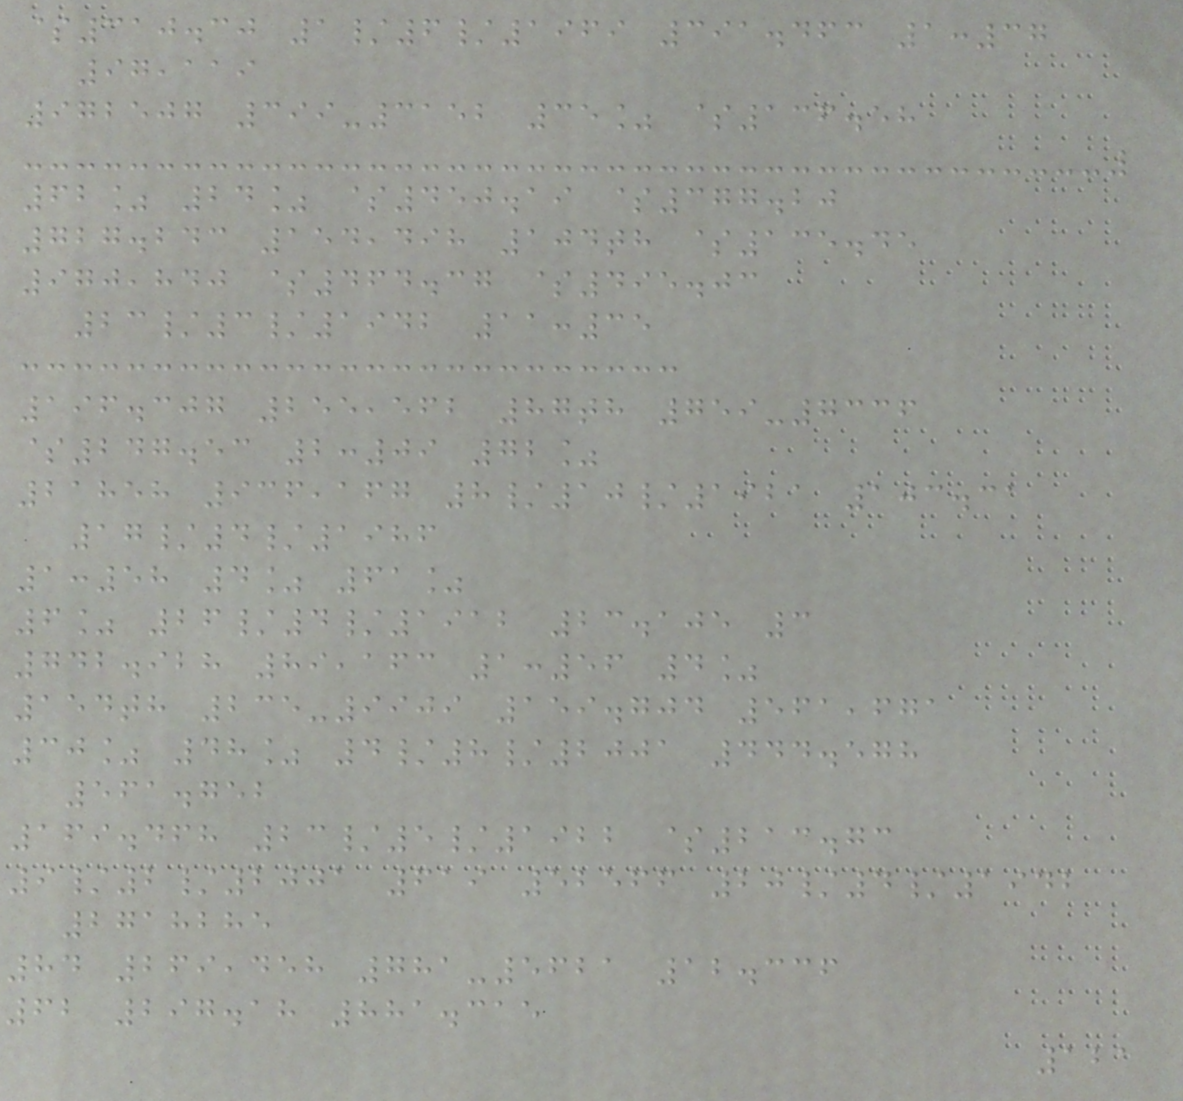$310.30 1/6/1969 391.463 1:37
97,119
972507 399-3152 35% $136.58
62% 24% $450.19 $377.20
727.243 154,498 104th $135.45
970,840 $464.37 $495.03
23/3/1942 11:35
196.307 255,562 87th 759-7336
$247.53 2:09 72%
21858 936,167 8/10/1921 103.31
17/4/1986
1:58 4% 61%
6% 26/4/1912 23.105 3
742.928 89,163 1:56 4%
154th 235-9909 159.704 561,671
30% 48% 4/8/2001 444.578
561.752
169.468 23/5/1922 $213.73
9/2/2001 619 52566 20/4/1942
2718285
84 269,458 781-5621 12.336
62 297.18 881.315
121
